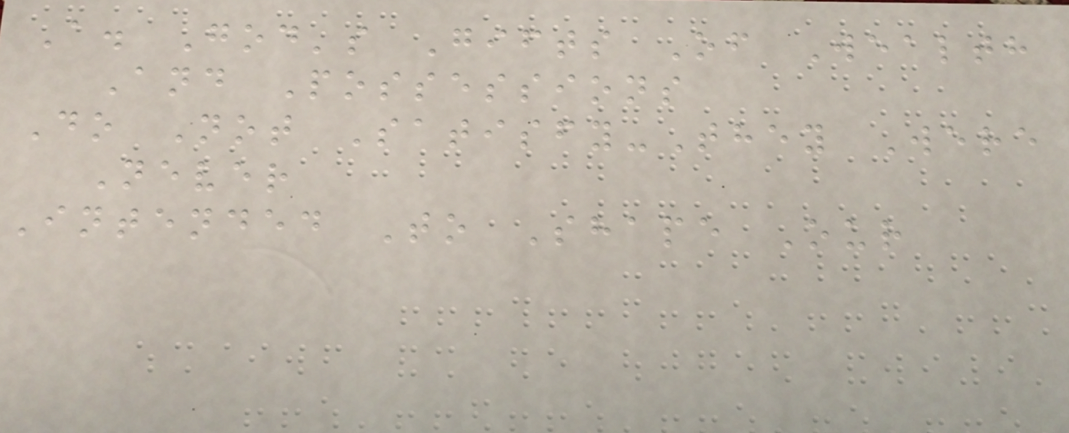A. God's Gifts Of Wealth
And Possessions
Do Not Satisfy-They Were
Never
Intended To Shape Our
